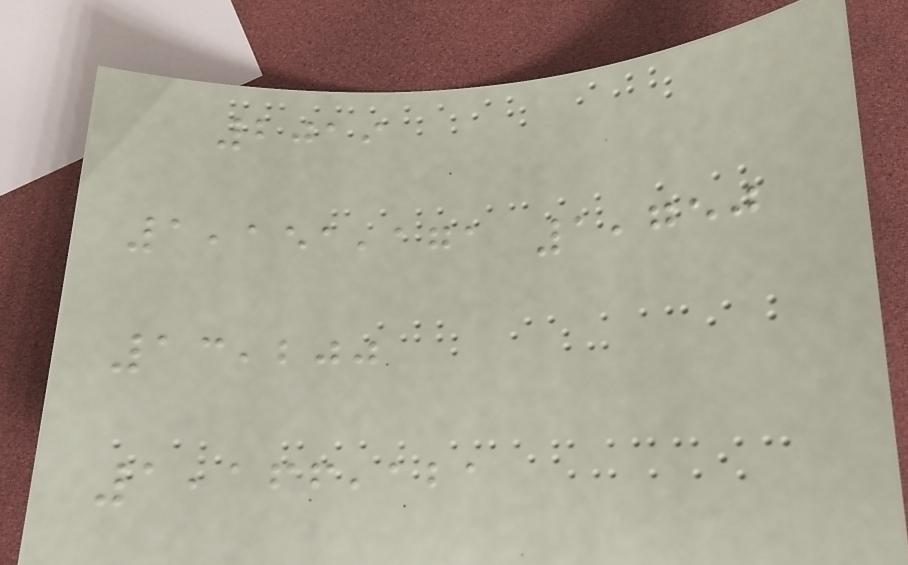2019
1,151,171 1,750
13,200
1,166,121
